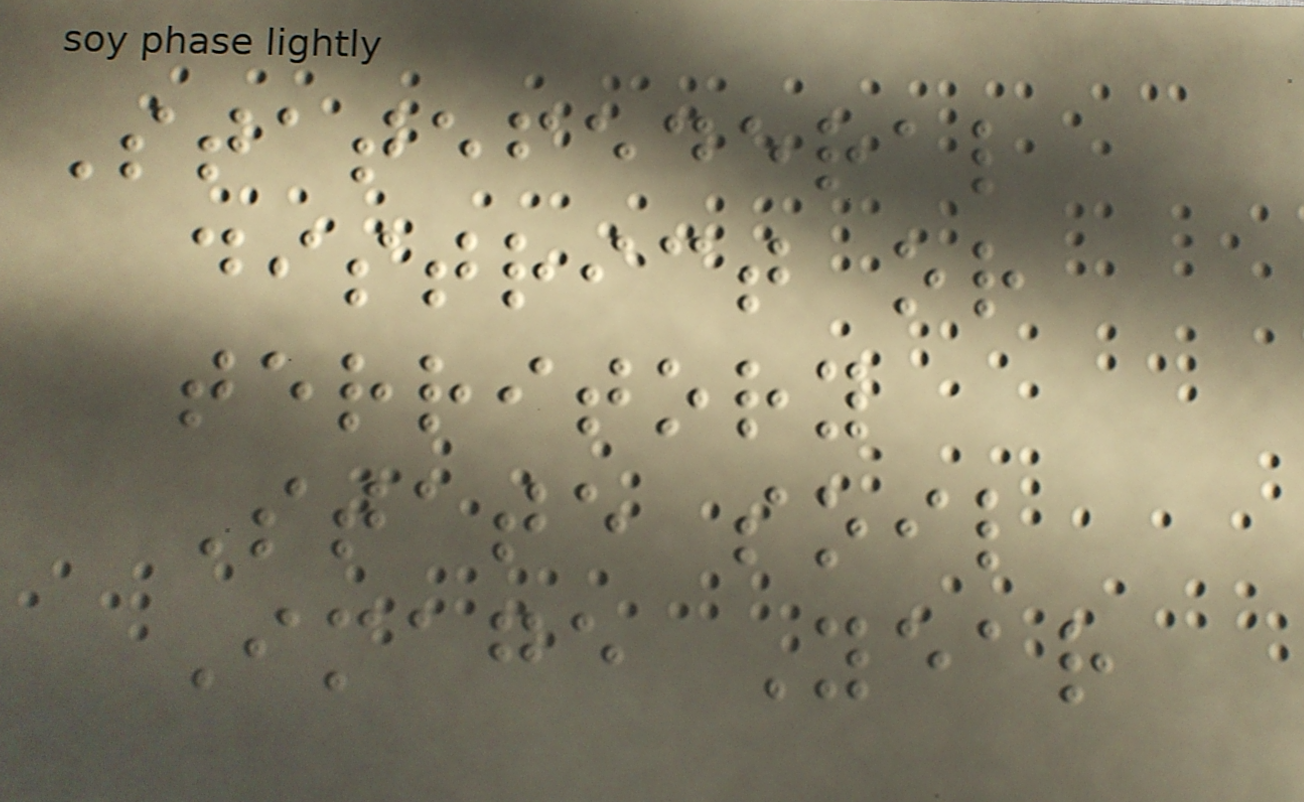Statefederal
district or
territory
State soil
Image Year
